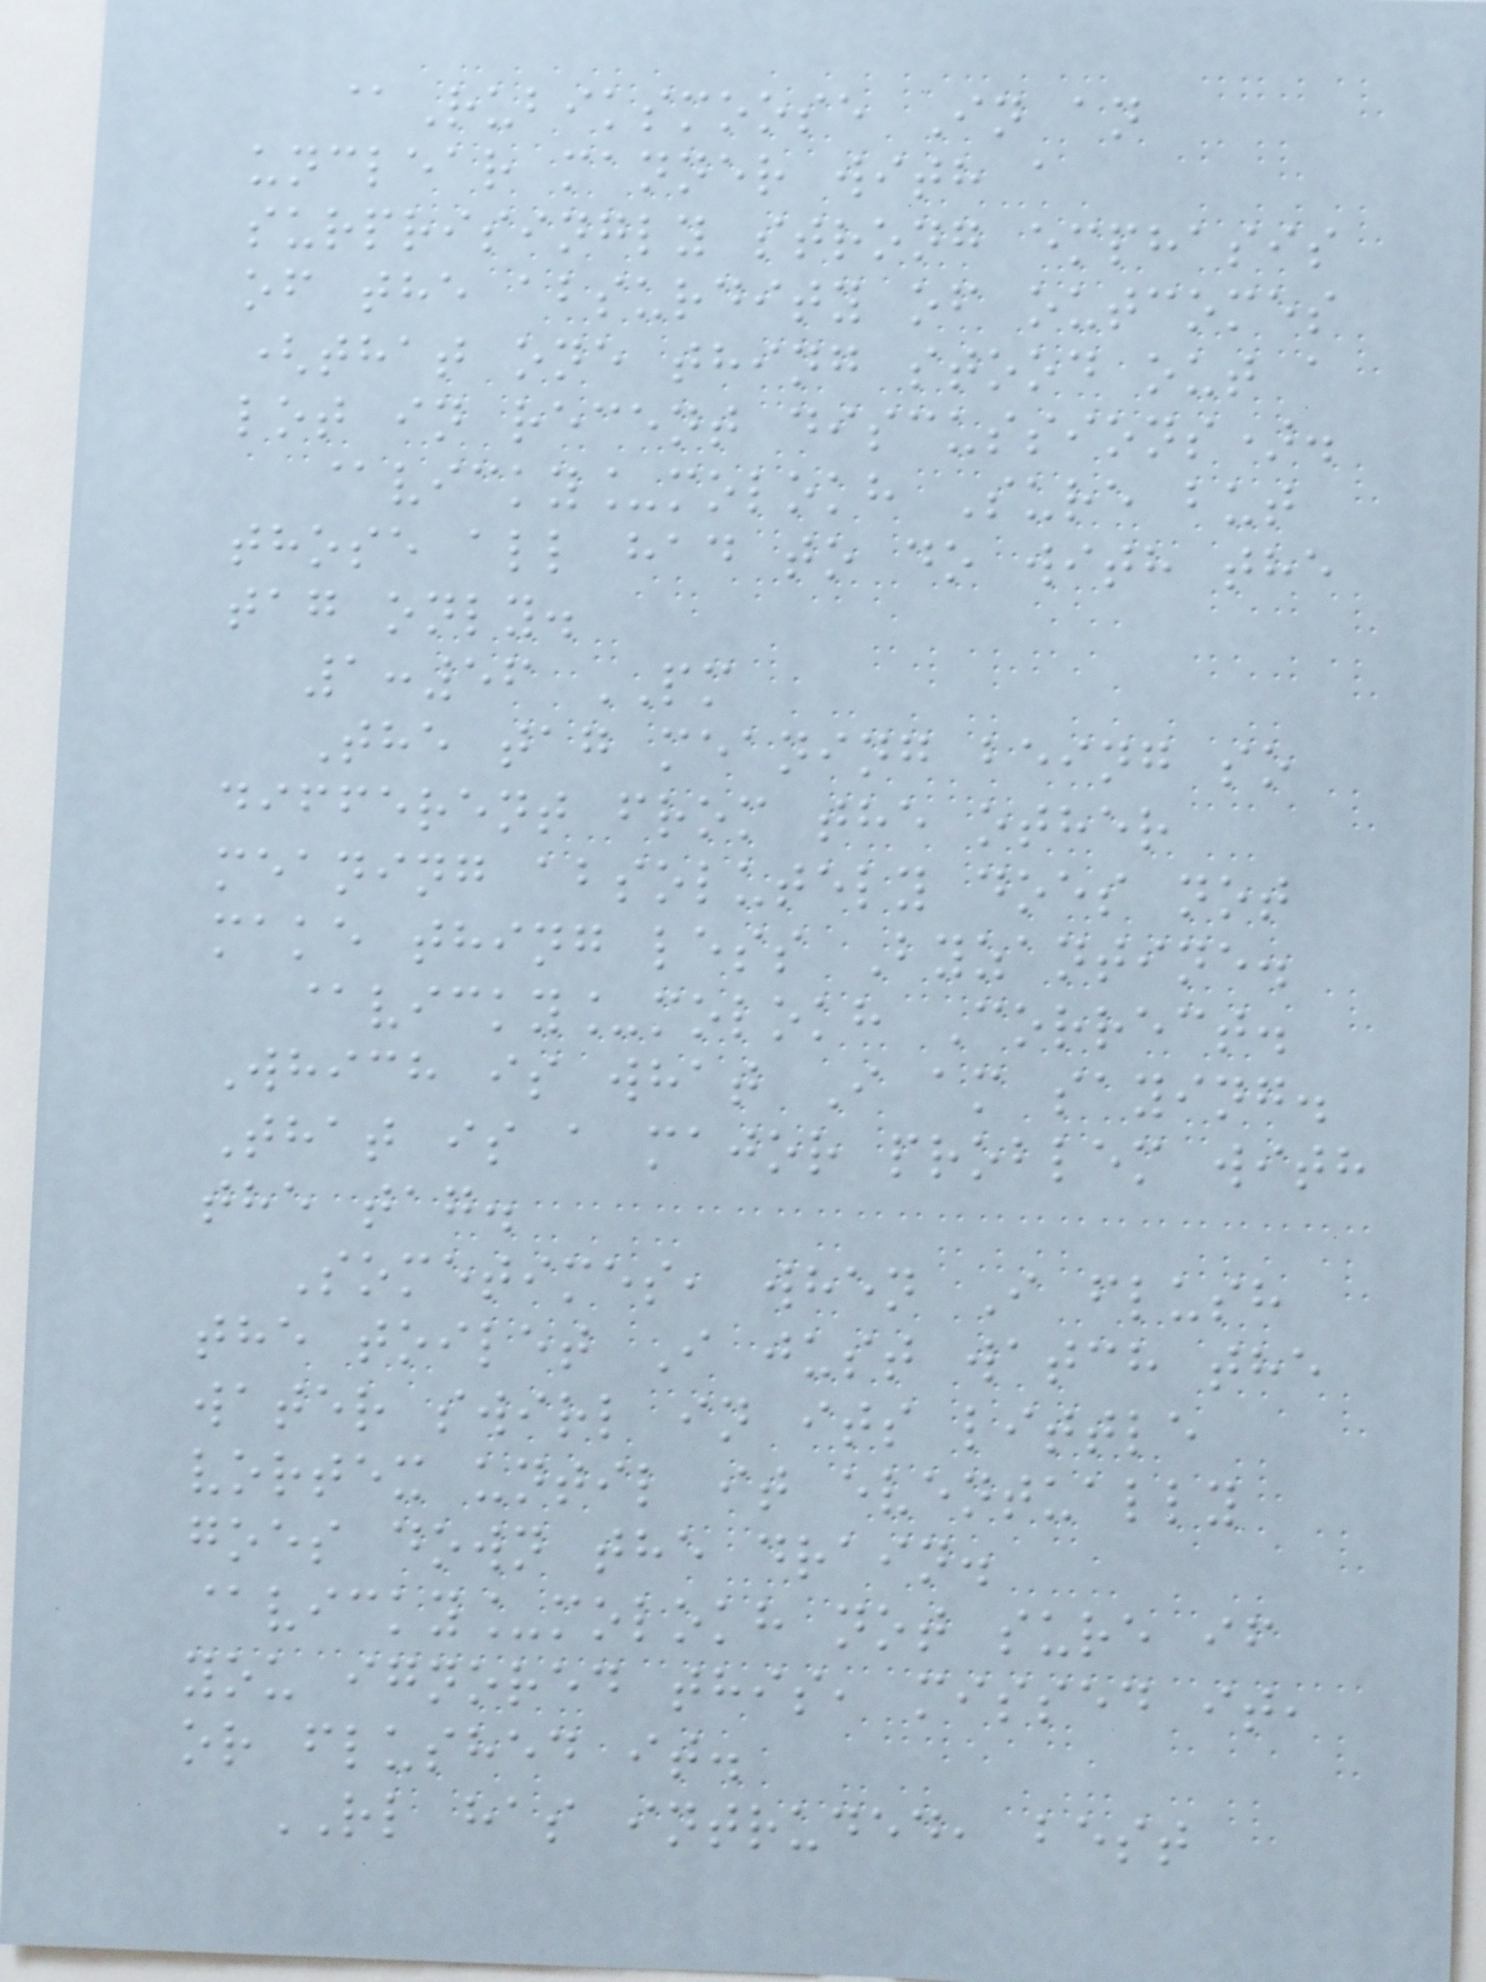@Rubiksmoose In an
unclear manner with a
surprisingly strong emphasis
of the absurdity of outcomes
(that one thing stood out a
lot in recent discussions).
@vicky_molokh Sure but
those all had to do with the
tag only.
1:56 PM
The tag meaning being so
different from the other
meaning absolutely does not
make thing less Byzantine.
@vicky_molokh Correct.
Which is what I am saying.
That is a major problem with
the tag.
Sometimes, when I flush
the toilet I just watch the
water swirl in its little
vortex until it eventually
goes down the drain.
@vicky_molokh not sure if
you ignored this, missed it,
or flushed it.
RL has intruded, best
